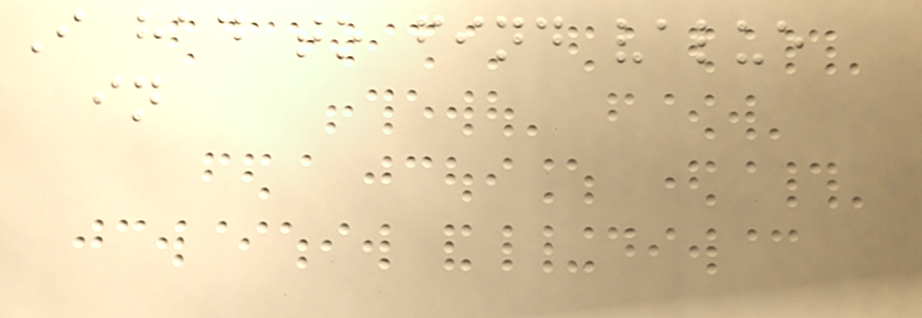I had to find value
in
